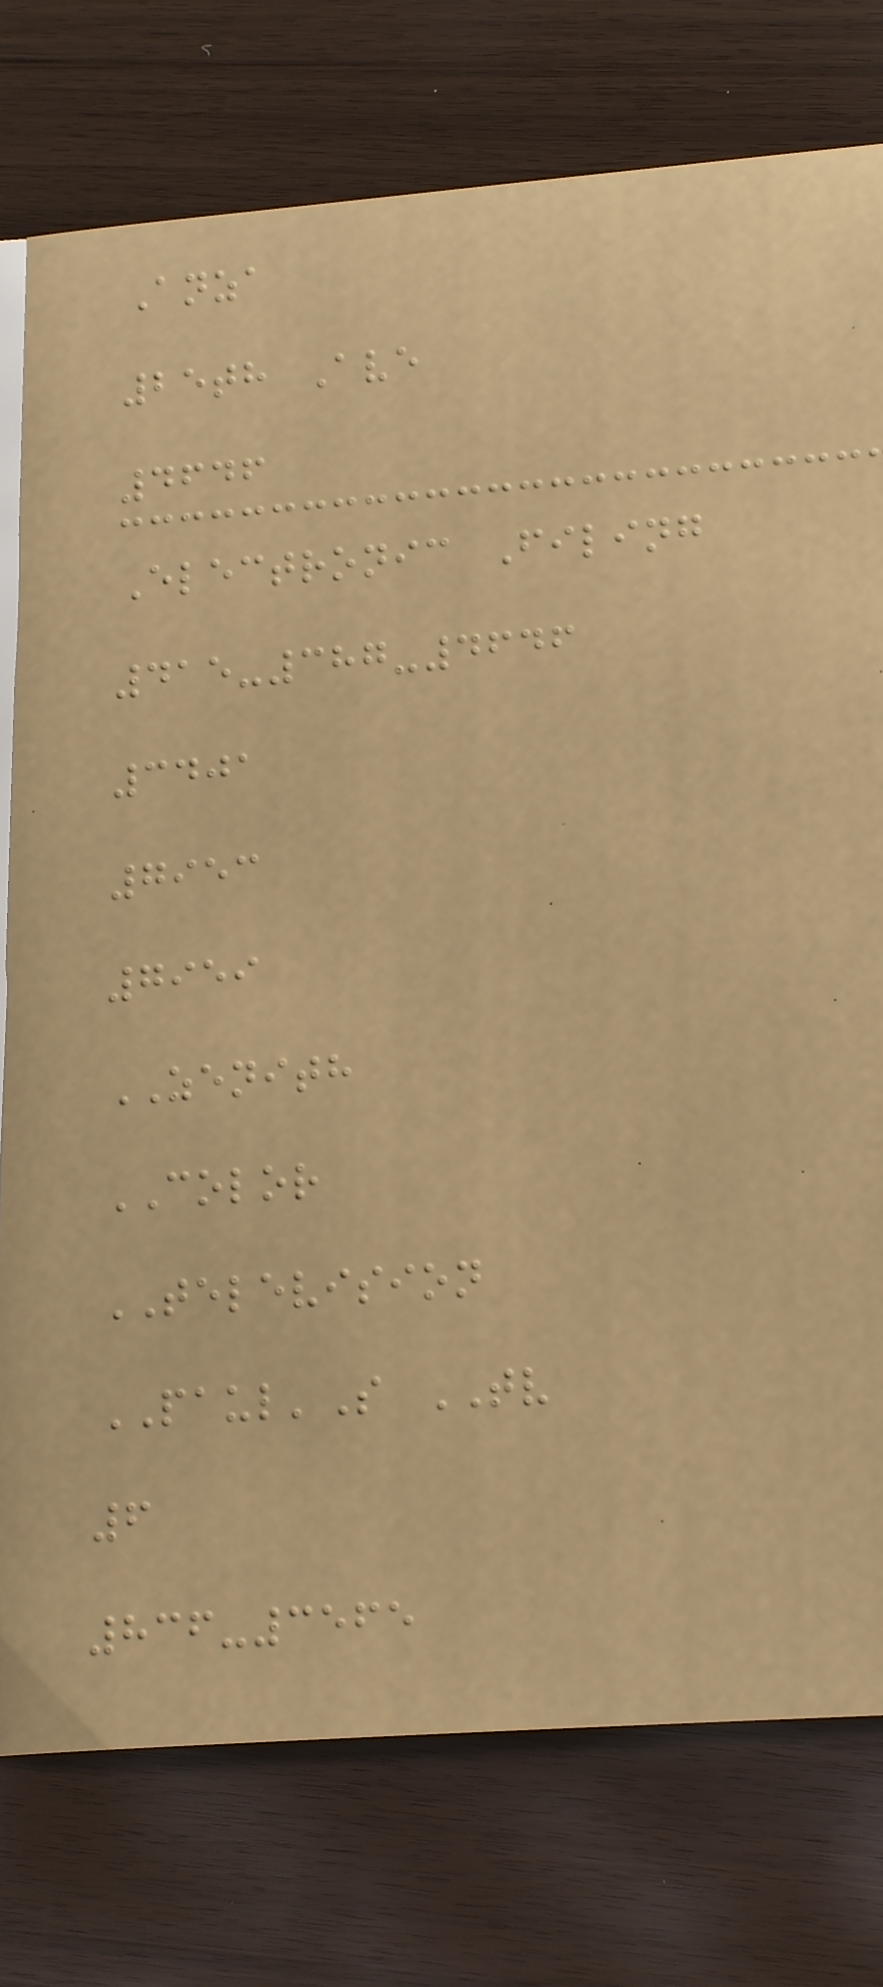Anza
25th Ave
4646
Electronic Filing
415-387-4646
3401
7953
7959
ZENITH
COLOR
TELEVISION
PAUL'S TV
6
836-3565
